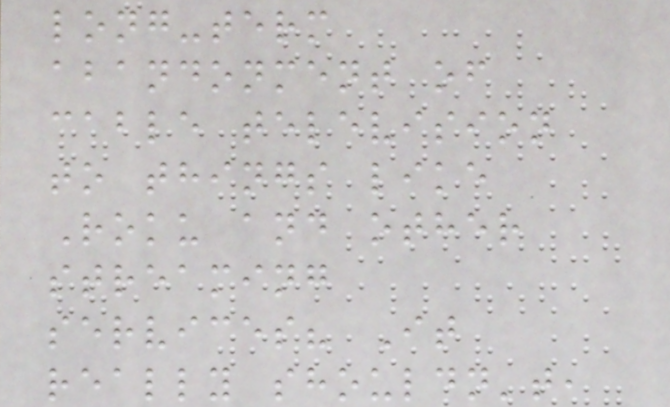long-term
abandonment of
cable television
to things like
Roku and other
streaming
services? It
really shouldn't,
